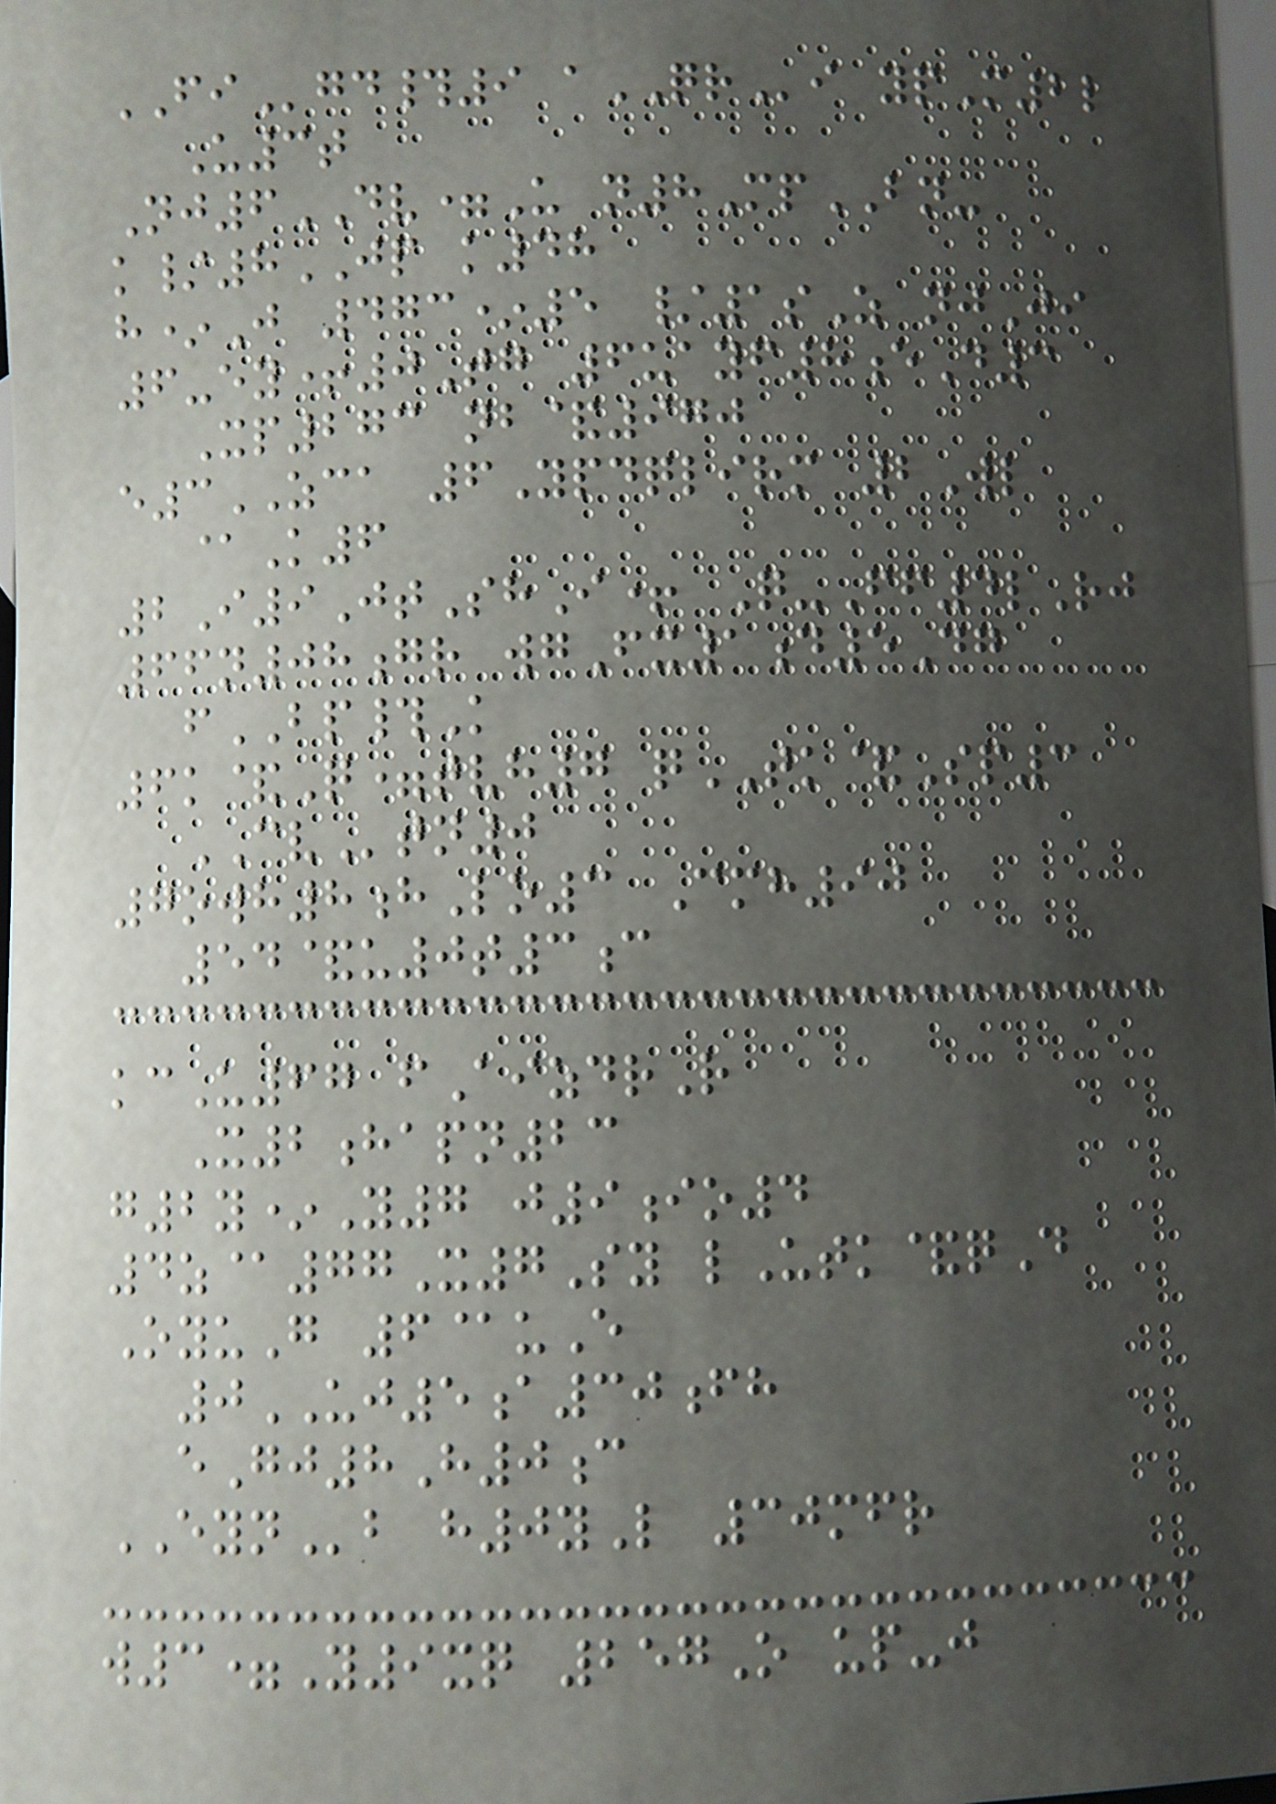FIgd#9 aQRi ypM2l
U3t
Nj6DV=U n8MpBN-
k/8JP k48
h*J 473*5 /1sZ njJi
6-ey+0Tg 6uayf8eD3
Xp273 nb&970
e3ZCA 6Ypdqlirm 2Wl
@K6
2I9JtShI+ Q-Ff4lRj
66n08gr wgFx1d5Dg
fBP#K
6k&Q=tvh7 qTK&Sp3
CVtn0
7owh8hLo3 Cmh90
54&u0t3c
kcU67 fAizdrR
X2hapn23
g2y*Y7 j9io4
4z@77X7Sy lUtk&qD
OyuG 6@uE
0UJ5a30fh
eGj8H0c
EYNb h0yL 30mfr
w3=Y9xq 257O up-j
